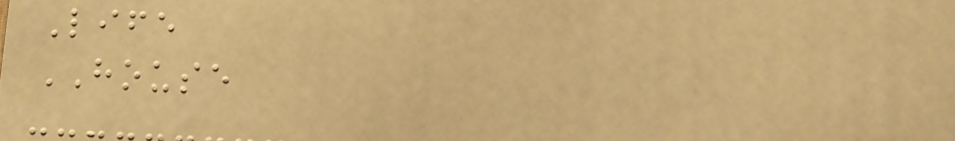Life
HOUSE
